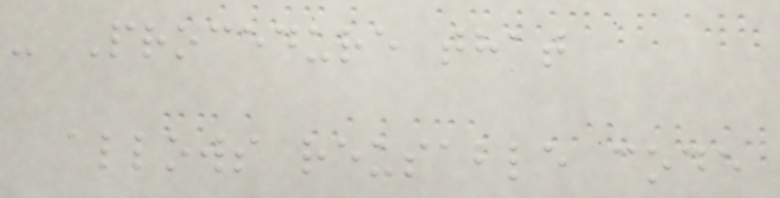- Procedure that
allows reusable code
